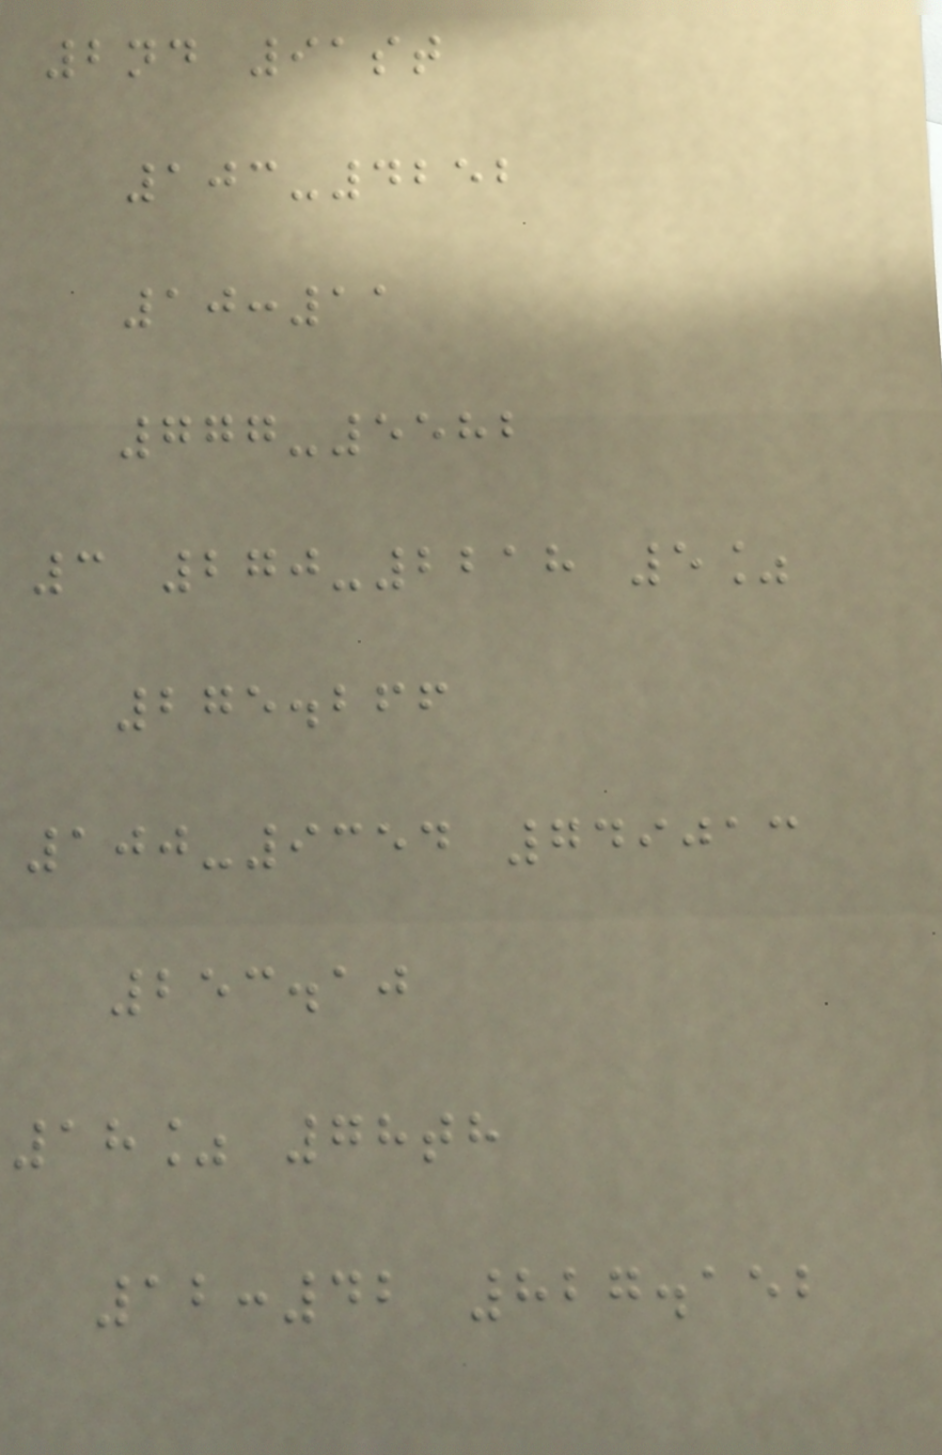2nd 91st
103-4252
10:11
777-5582
3 270-2218 5%
275.266
100-9354 749013
253.10
18% 78th
12:42 827.152
